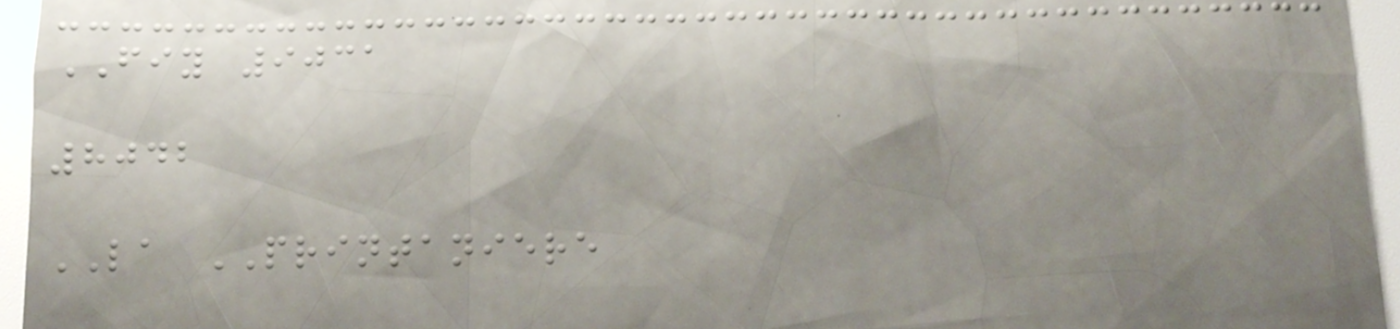FIY 9031
8042
LA PRINTANIERE
